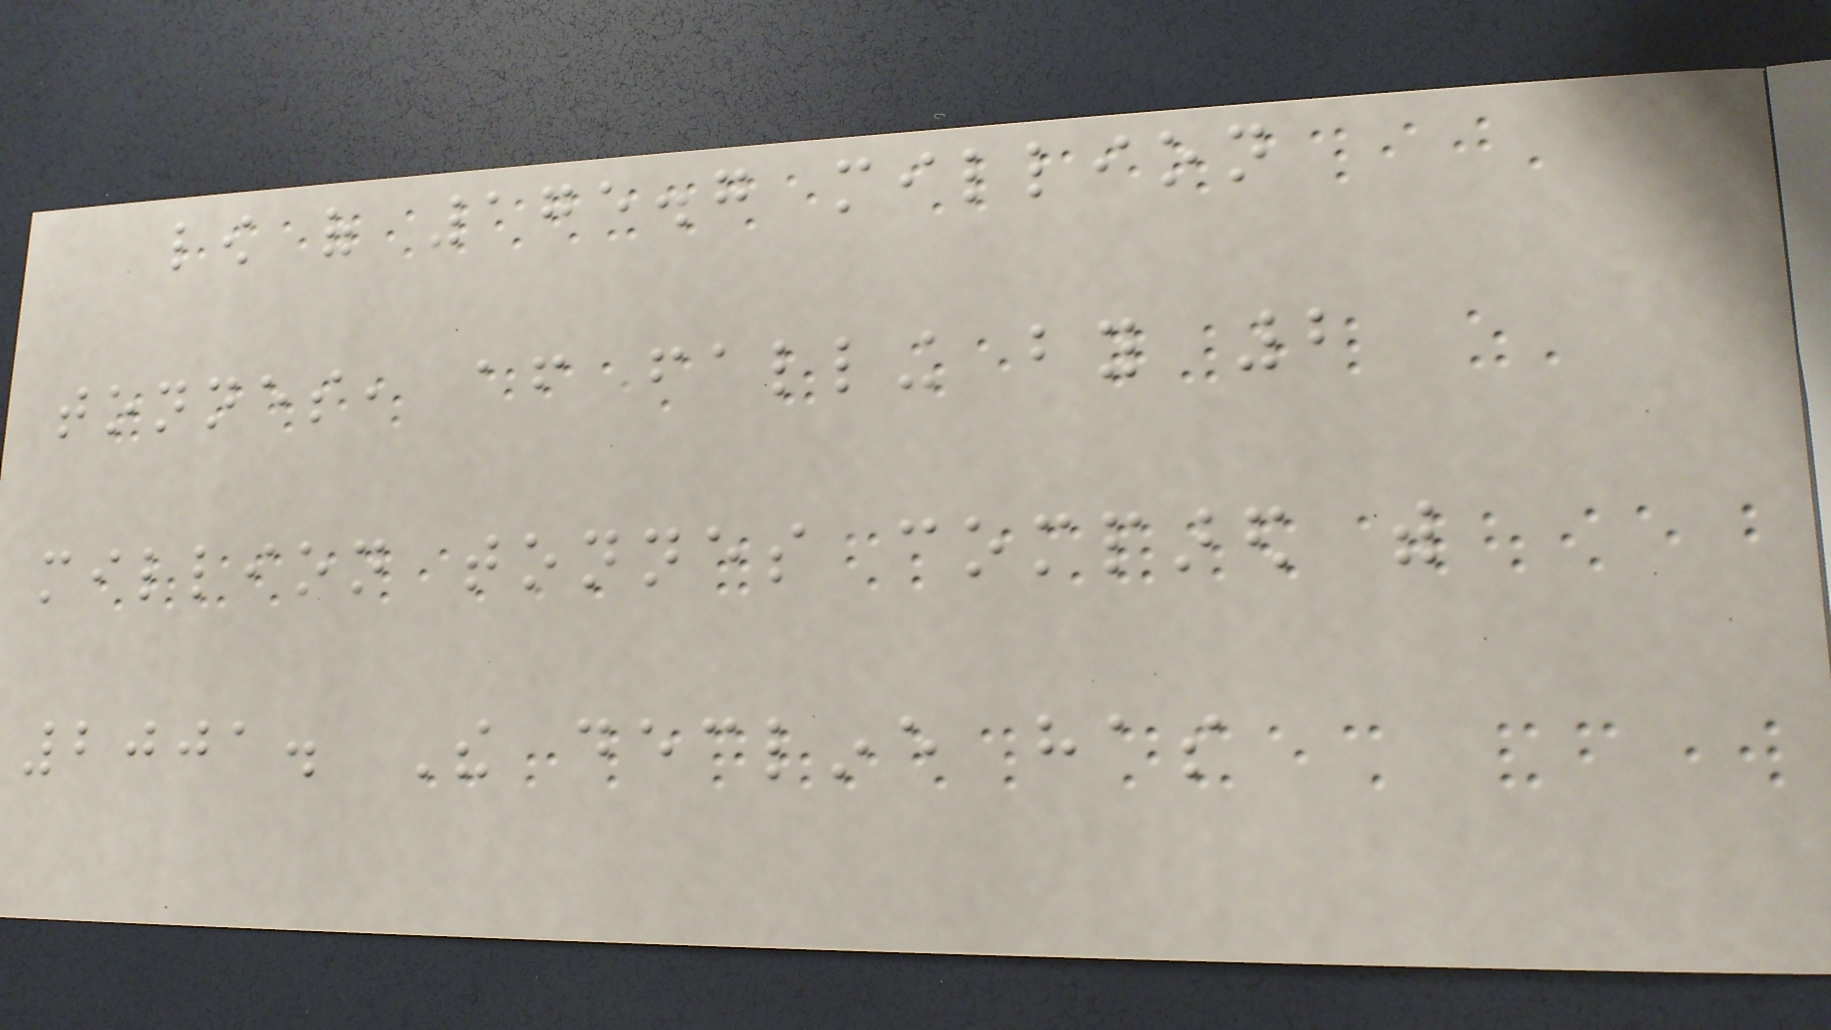low of 175.7 million
tonnes, after falling by 2
million tonnes compared with
2001. The decline has
